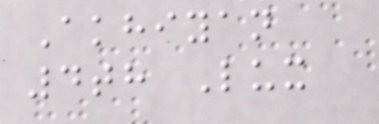Akhiyan
4th Lux
